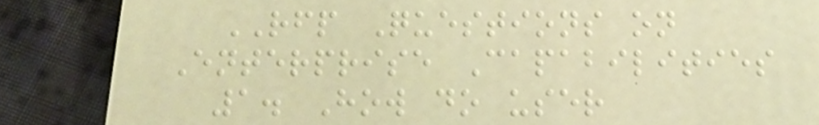RFP Questions on
Enterprise Capabilities
1. How do user
